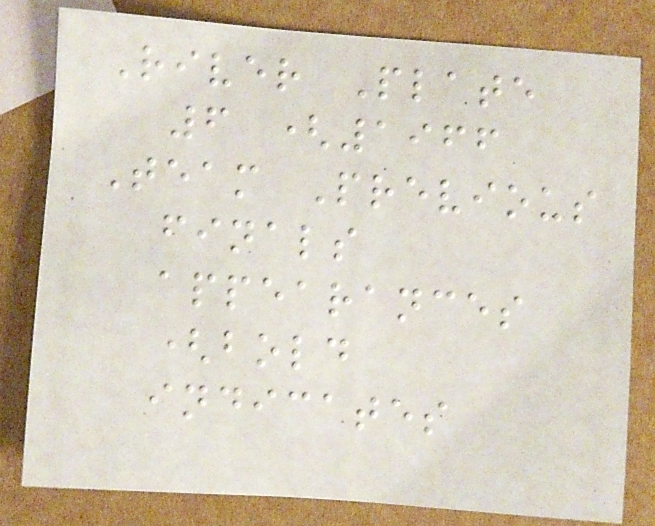River Plate
6 (1966
Team Previous
finals
appearances
(bold
indicates
